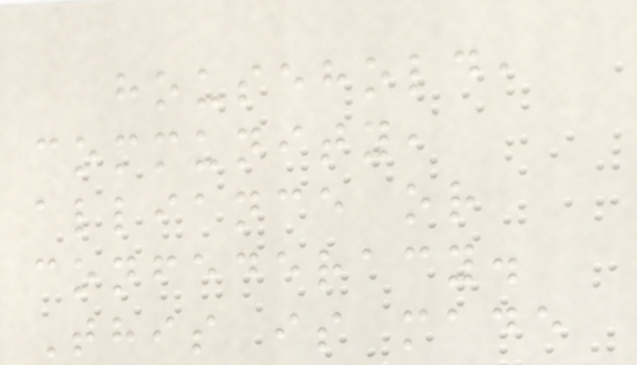household,
community,
alliance or
confederacy.
This is made
